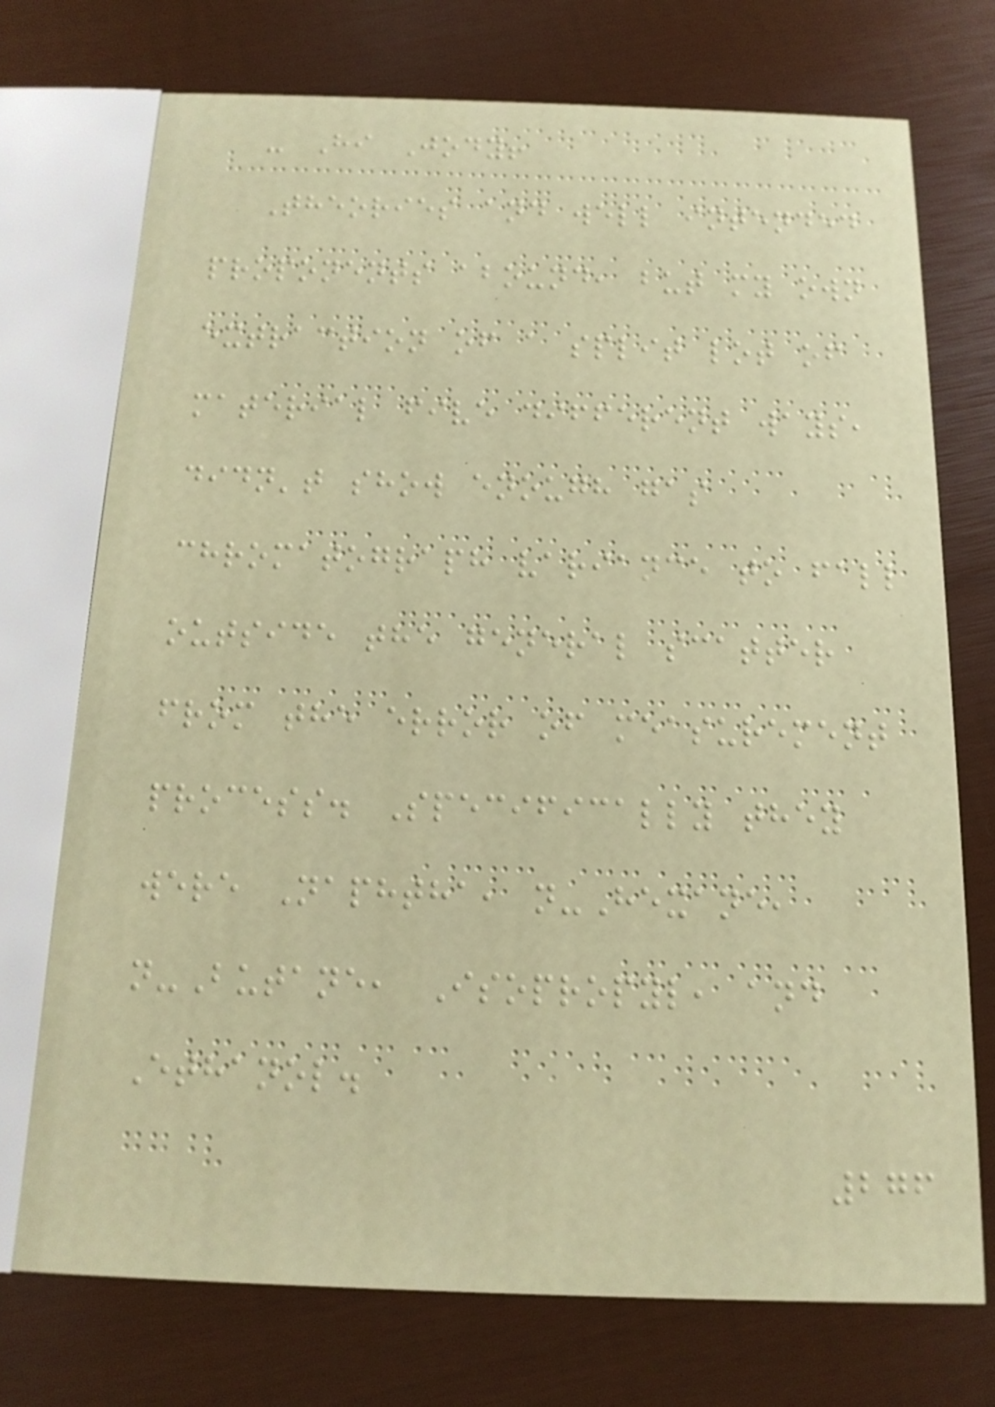- Hi Jody!
Theories and well intended
proponents abound, but my own
extraction of a split lot of
material five different ways,
didn't show enough gas
chromatograph variance to fall
outside the general scatter
from the error of measurement
process. Specifically they
were Naphtha, n-Hexane,
n-Butane, Isopropyl, and
Ethanol.
276
